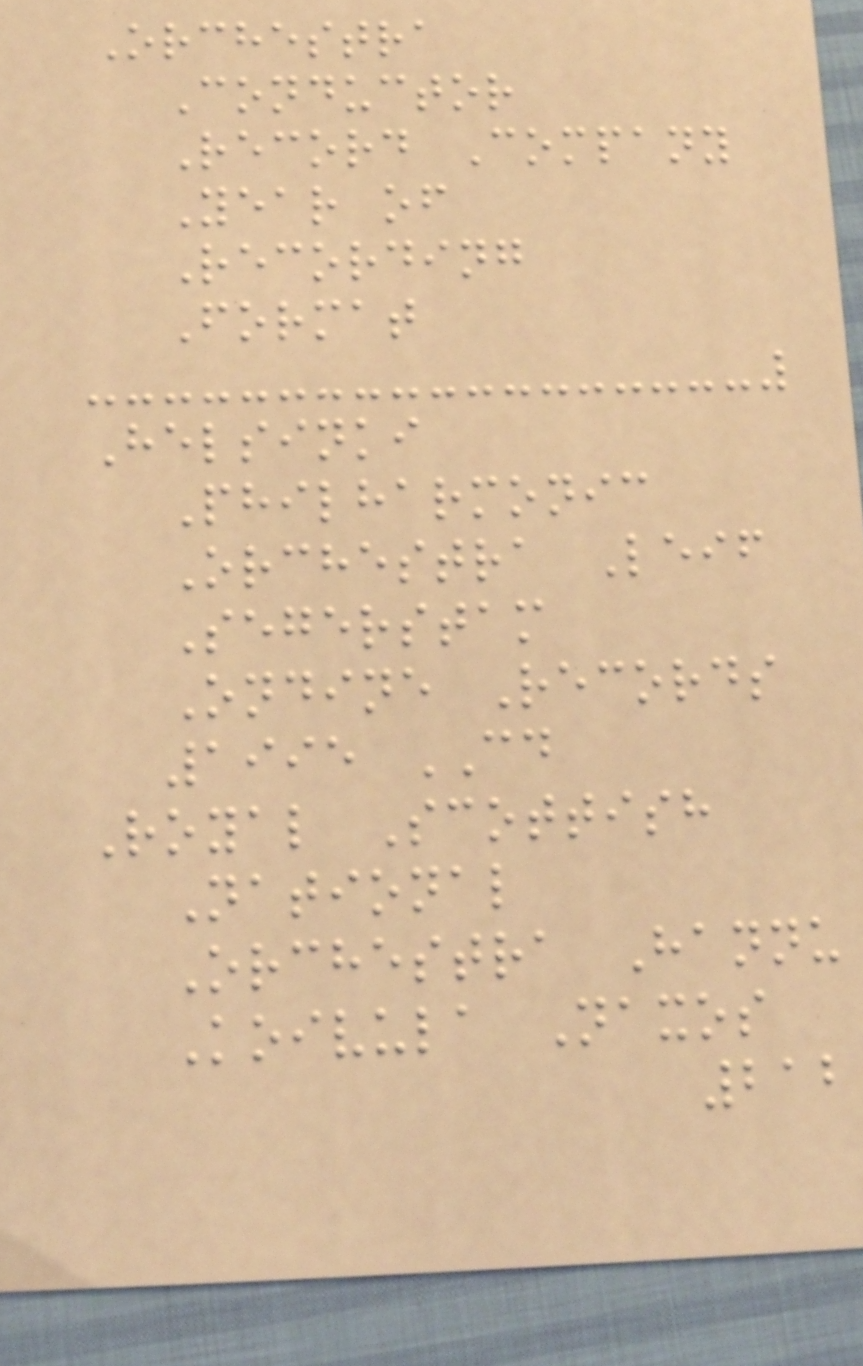Orchestra
Conductor
Record Company
Year of
Recording
Format
Helsinki
Philharmonic
Orchestra Leif
Segerstam
Ondine Records
1995 CD
Royal Scottish
National
Orchestra Hannu
Koivula Naxos
212
